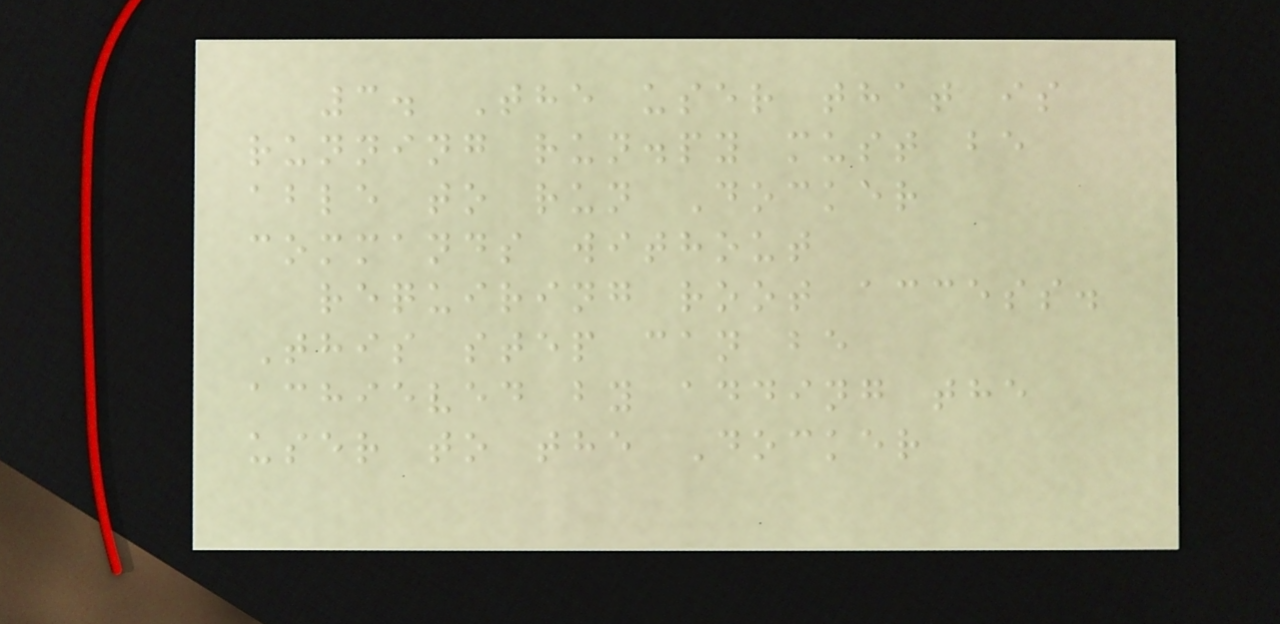3. The user that is
running run.py must be
able to run Docker
commands without
requiring root access.
This step can be
achieved by adding the
user to the Docker
